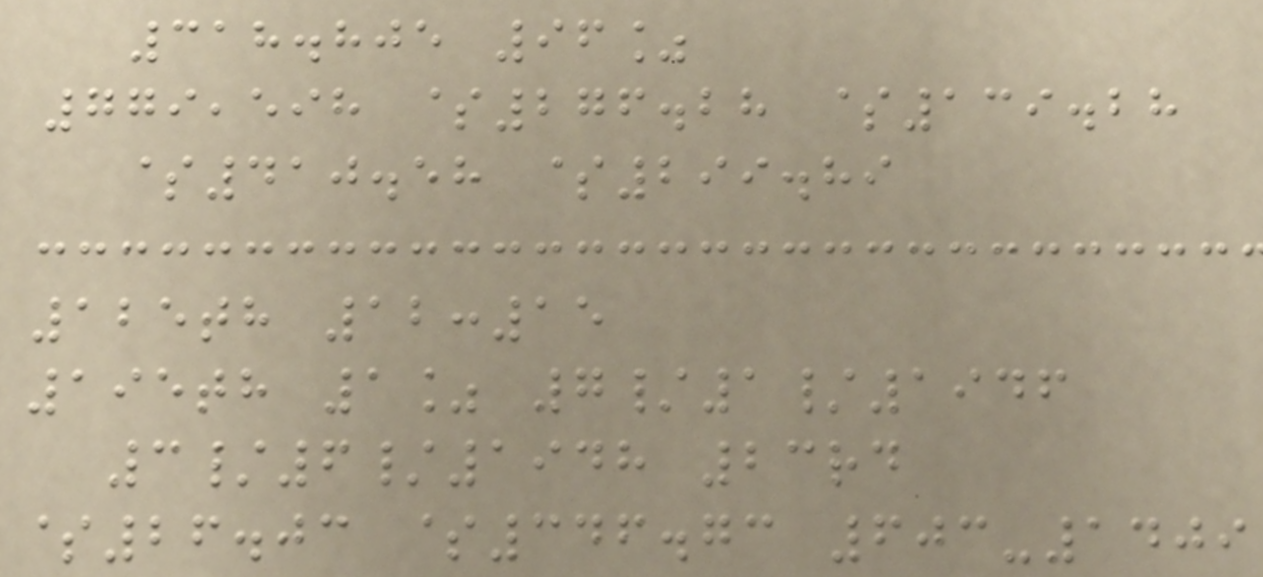318.805 96%
779,598 $276.28 $139.28
$410.58 $299.89
125th 12:15
195th 1% 7/1/1946
3/6/1948 23rd
$26.03 $346.73 603-1409
